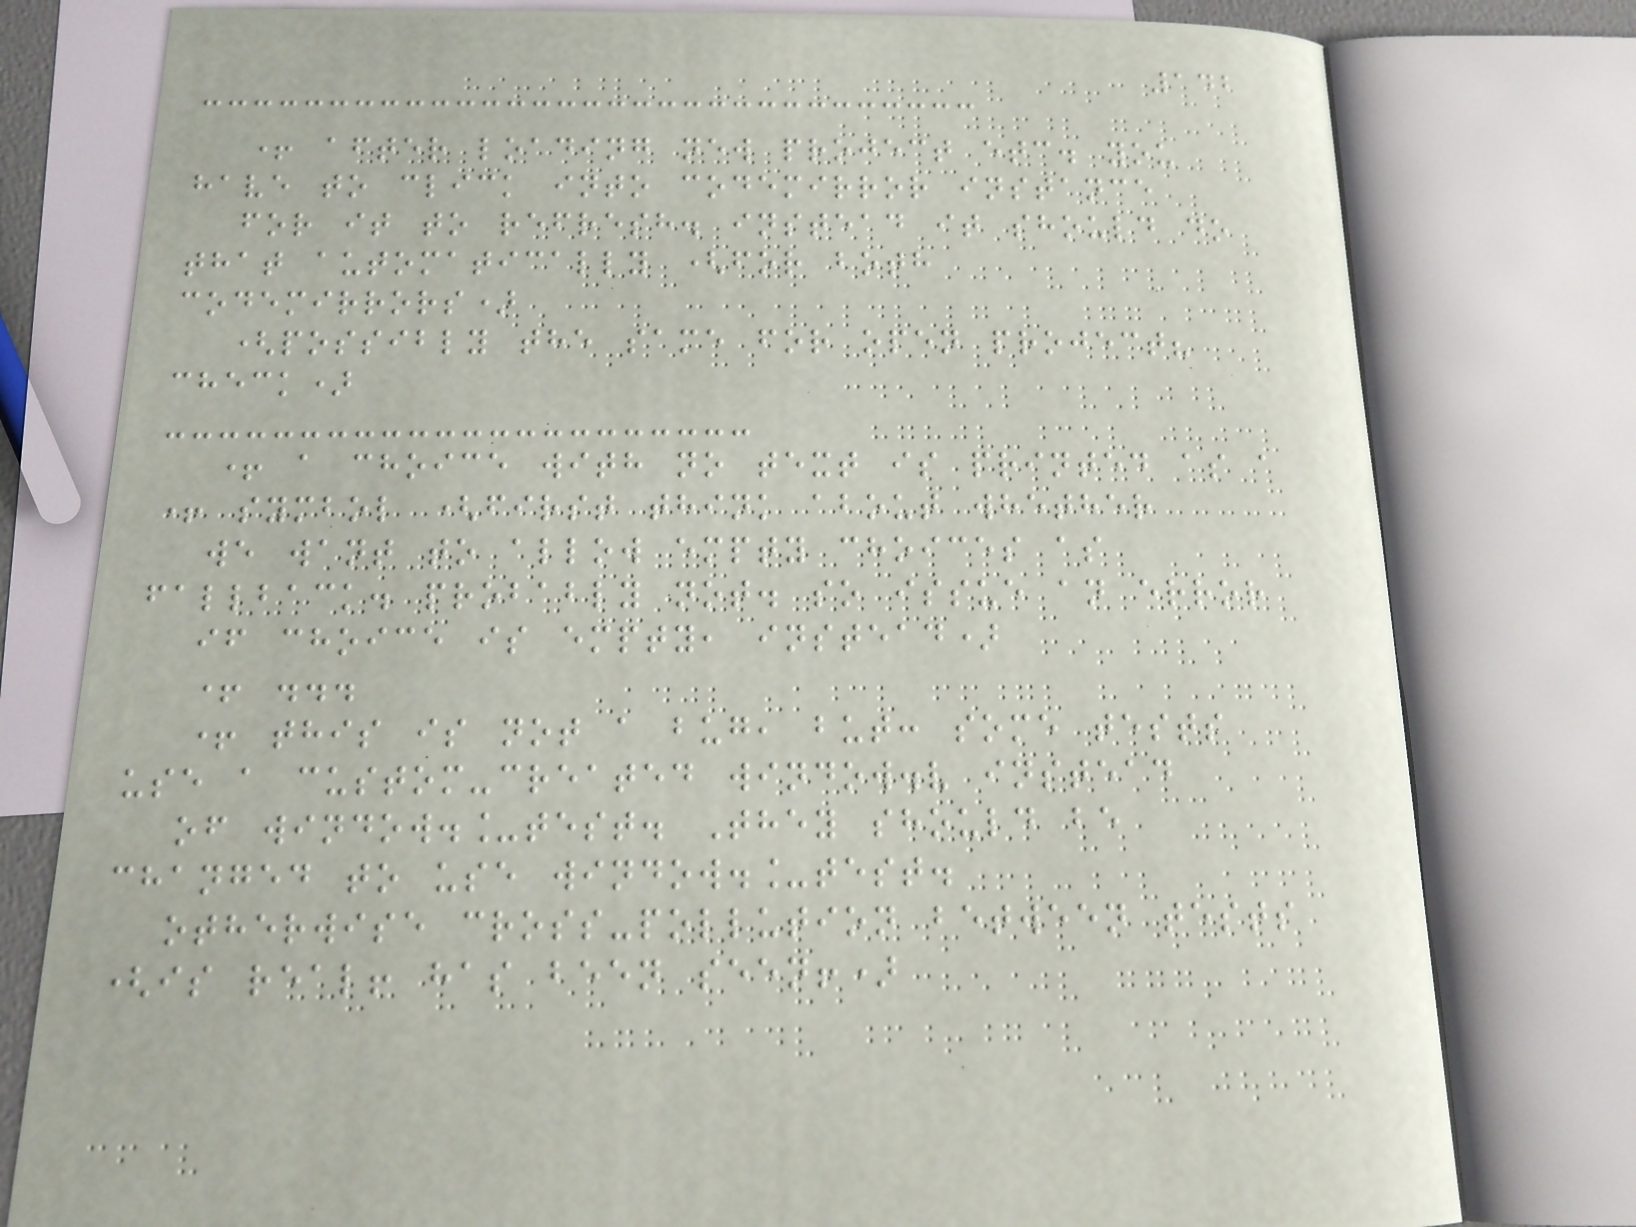142
+ after loading new project etc. you
have to click into codemirror instance
for it to refresh. instead it should do
that automatically (for both
codemirrors)
(possibly the same for open project?
check)
+ a choice with no text is printed as a
+ symbol (first think about whether
we want to allow empty choices as
fallback. probably not. so issue an error
if choice is empty, instead)
+ ...
+ this is not a bug, but: some tests
use a custom-created window.v instead
of window._test. They should be
changed to use window._test.
otherwise cross-pollution between tests
(is real! has been seen!)
